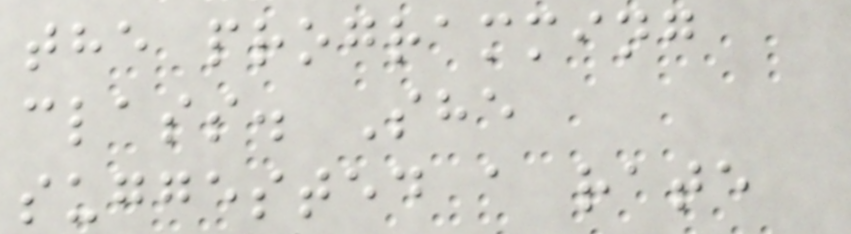the programming
class. She
suggested a rate
